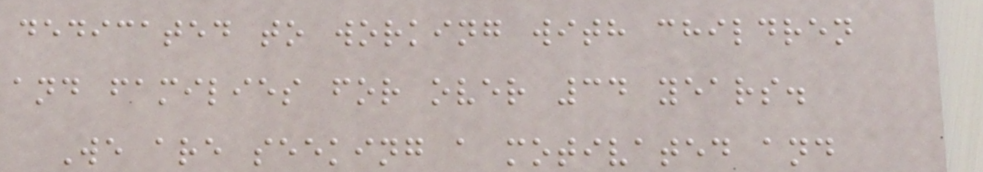dedicated to working with children
and families for over 34 years.
We are seeking a motivated and
